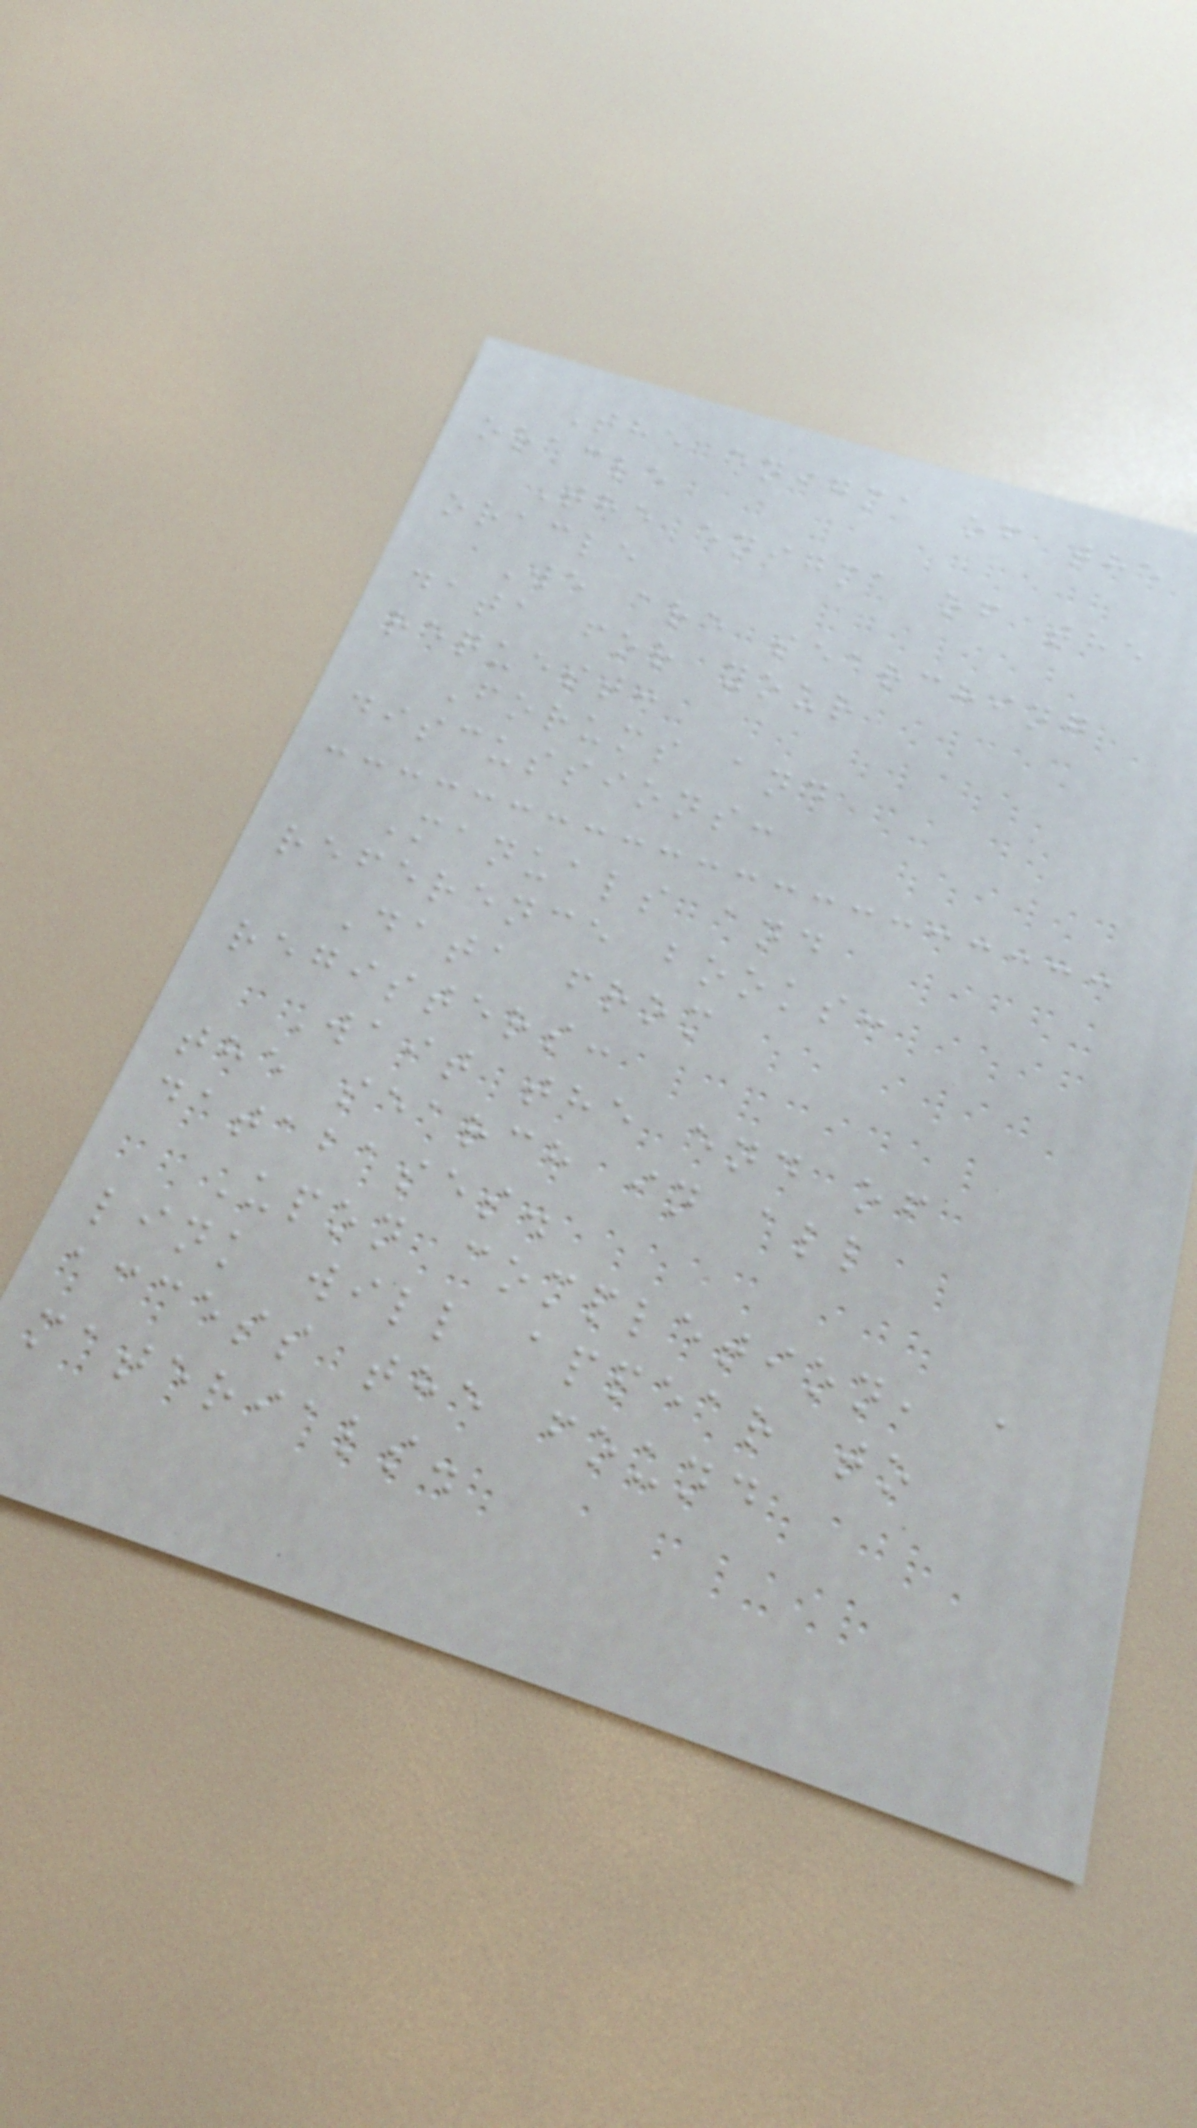The enigma of the
oracle
The enigma of the
oracle
We are searching
data for your
request:
Forums and
discussions:
Manuals and
reference books:
Data from
registers:
Wait the end of
the search in all
databases.
Upon completion, a
link will appear to
access the found
materials.
